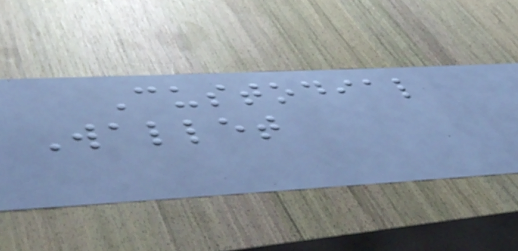Custodial
Wallet
